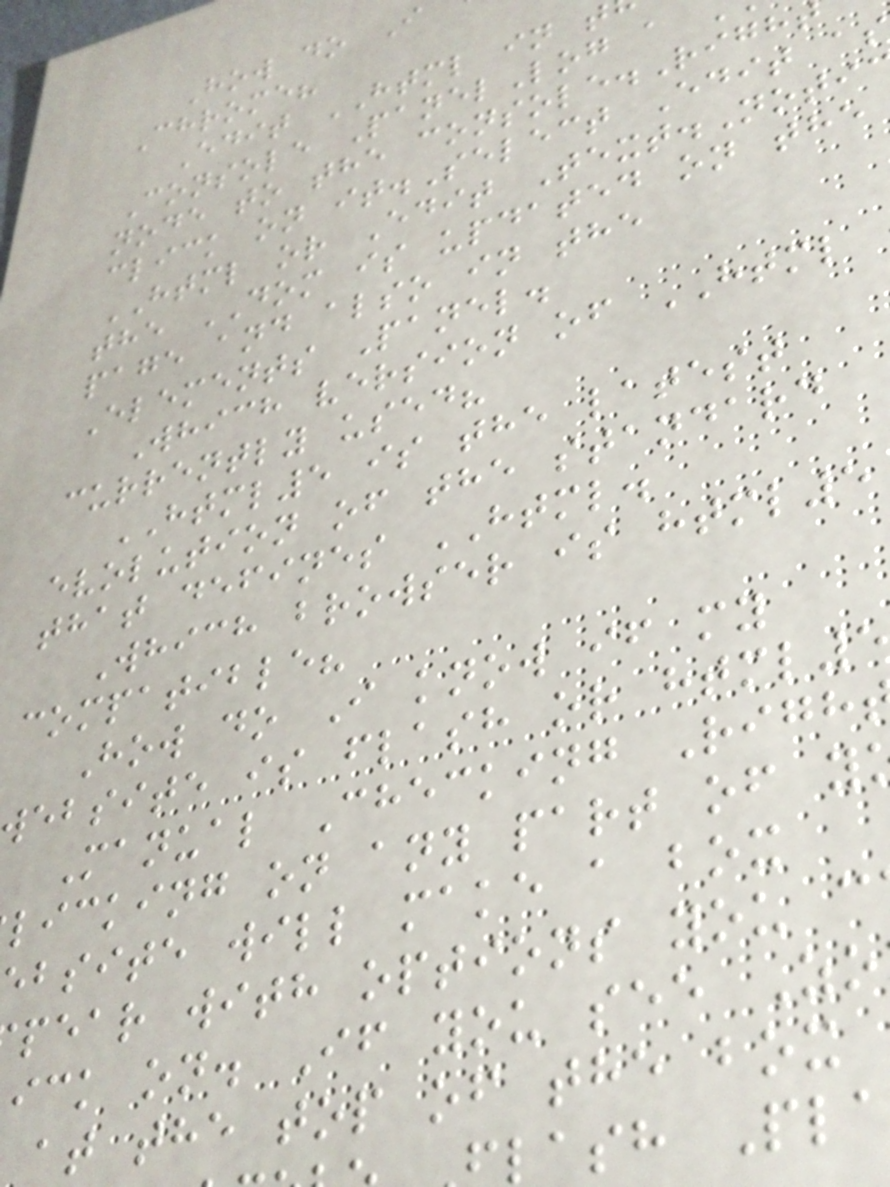How do I
Chrome?
Edit HTML in t
Console PanelLog a
node to the console.Righ
click on it.Select Edit as
HTML or Edit Text.Noti
the DOM is updated on the
page and also in the
Elements Panel.
Which version of HTML
currently used?
HTML5 is the latest
evolution of the standard
that defines HTML.
Which browser is html5
compatible?
How do I know if my
ebsite is flash or html5
Manual Checking Righ
licking on any part of y
bsite will make a box
pear with options you c
ick on. If you see Zo
at the top of the box
lash Pl
